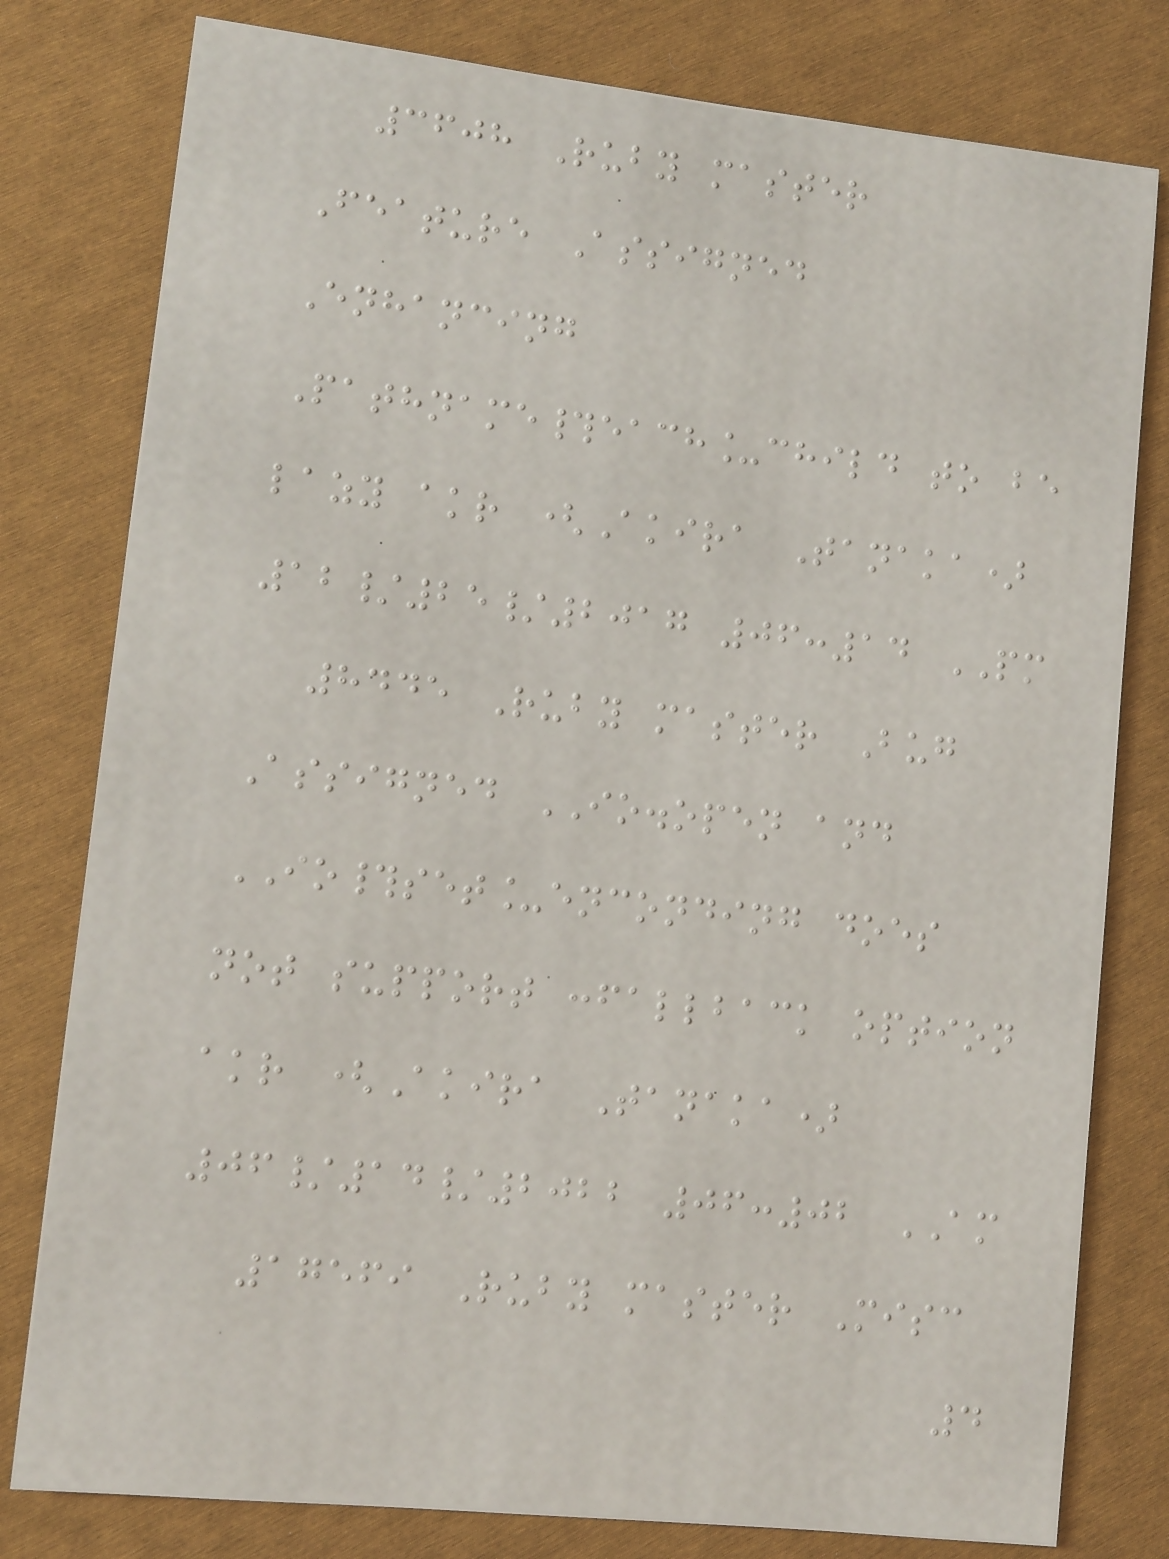3608 Ruby master
Feature Assigned
Enhancing
Pathname#each_child to be
lazy akr (Akira Tanaka)
12/25/2017 06:14 PM
8445 Ruby master Bug
Assigned IO.open and
IO#set_enconding does
not support :fallback option
akr (Akira Tanaka)
06/14/2022 06:02 AM
17569 Ruby master Misc
4
